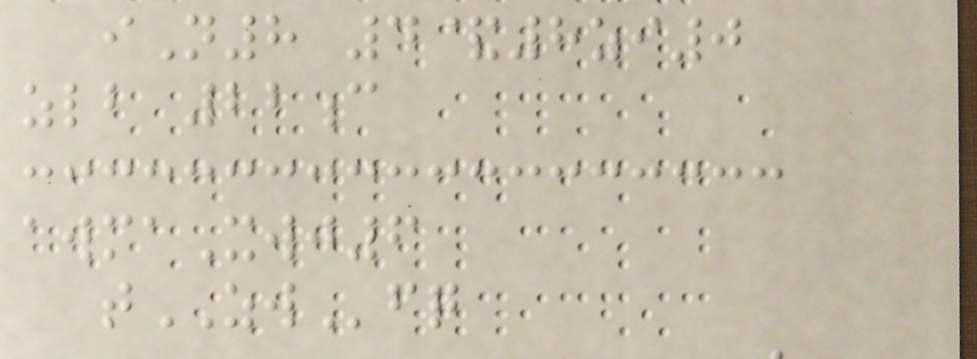iN8 4&8zi0
zlb 22c
awmaXwj6
tZWfq
